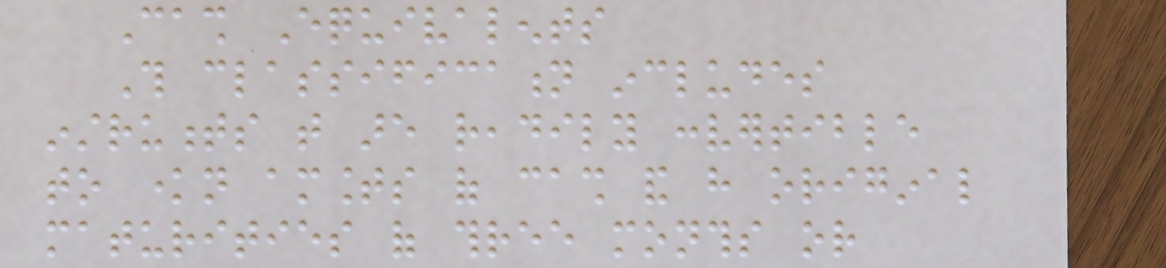Cash Equivalents
This classification includes
instruments that are readily convertible
to known amounts of cash and have original
maturities of three months or
